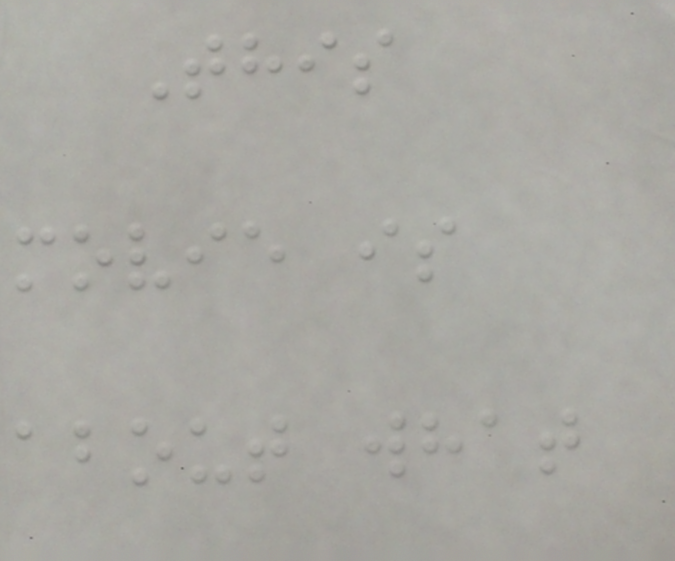This
movie is
about what
